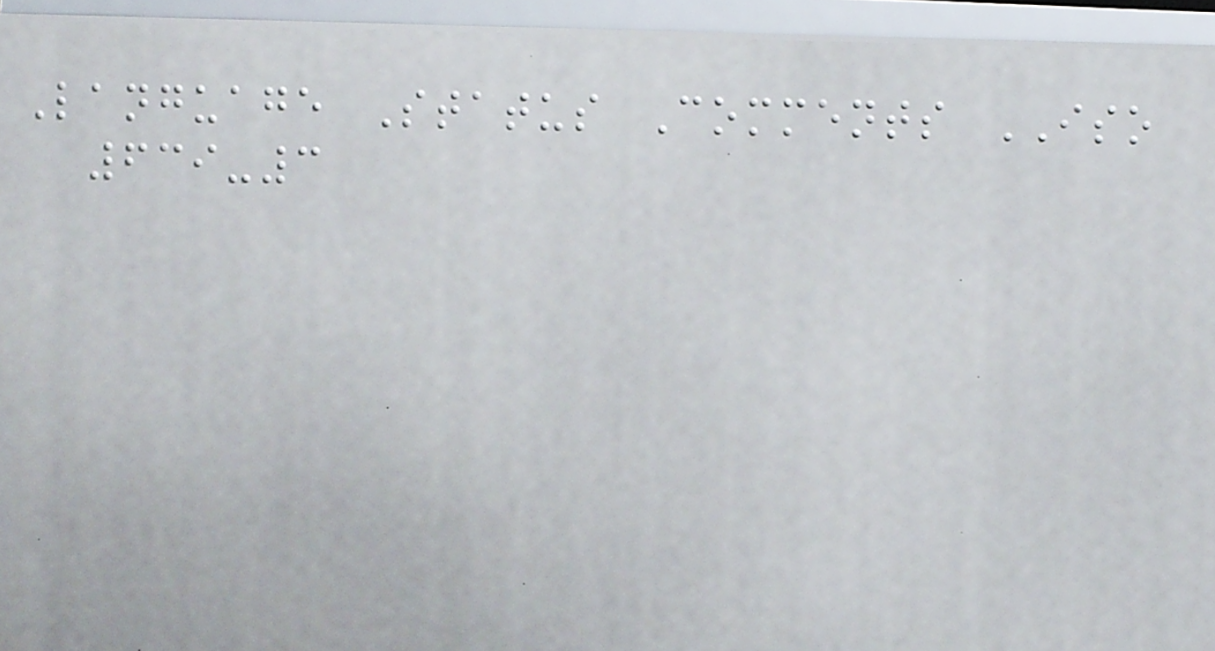Language Status Comments ISO
639-3
